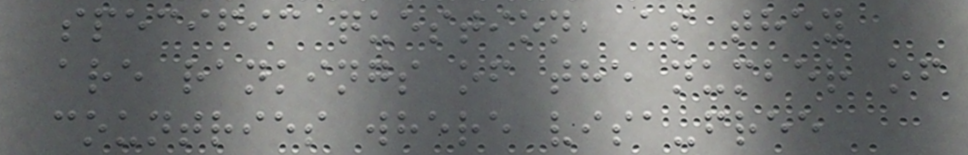specific question, as they
are rankings of the number of
countries where visa-free
